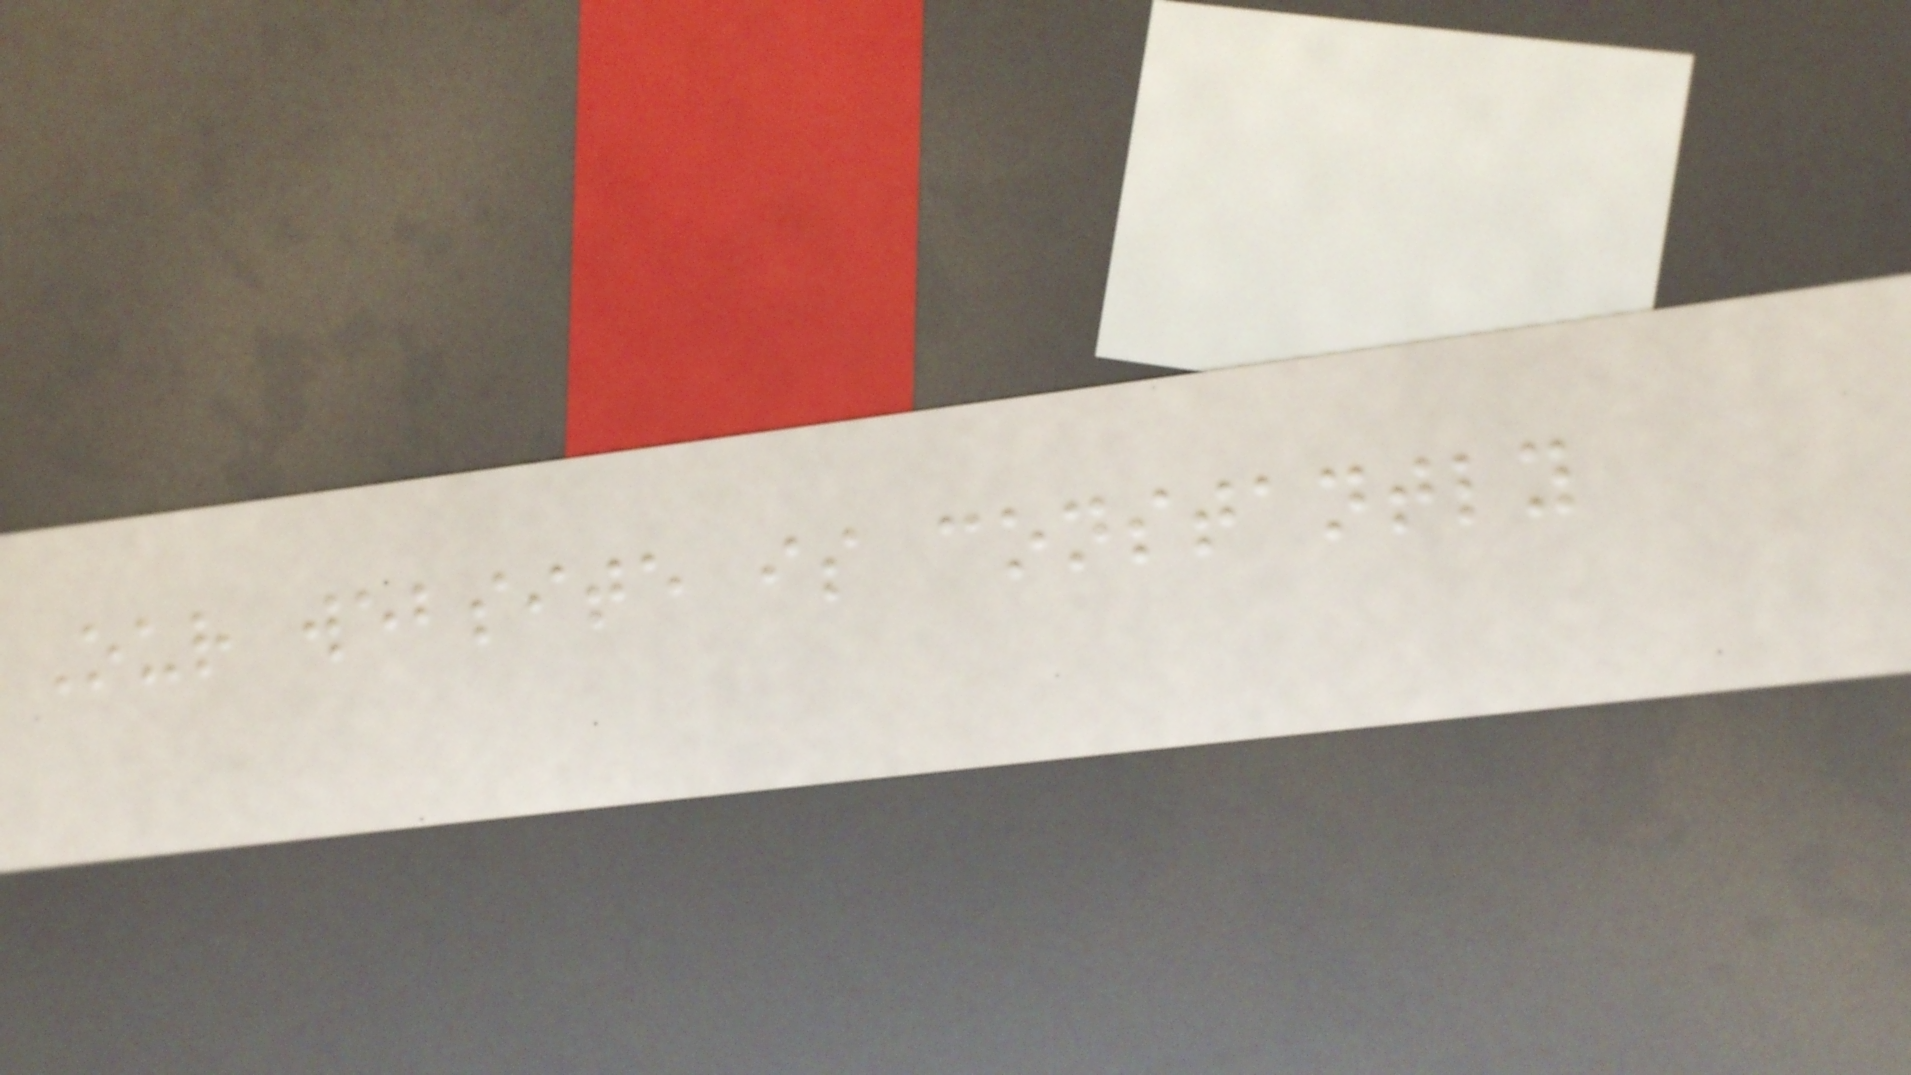Our website is constantly
